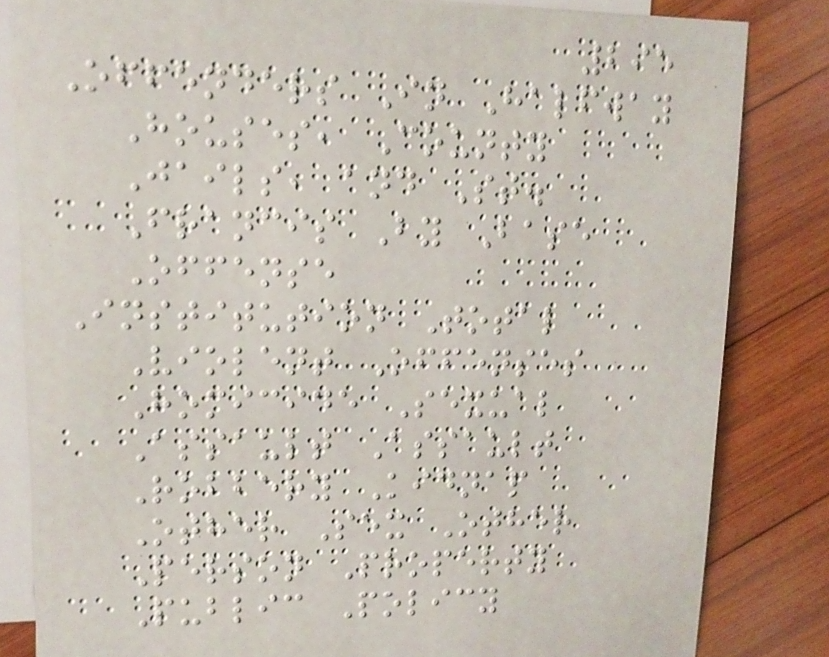295
Offenders In Halfway
Houses, County
Jails, and St.
Francis By Base
Offense
Institution Total
Violent Offenses
Homicide Sexual
Assault Assault
Robbery Kidnap
Other Sex Other
Person Property
Public Policy
